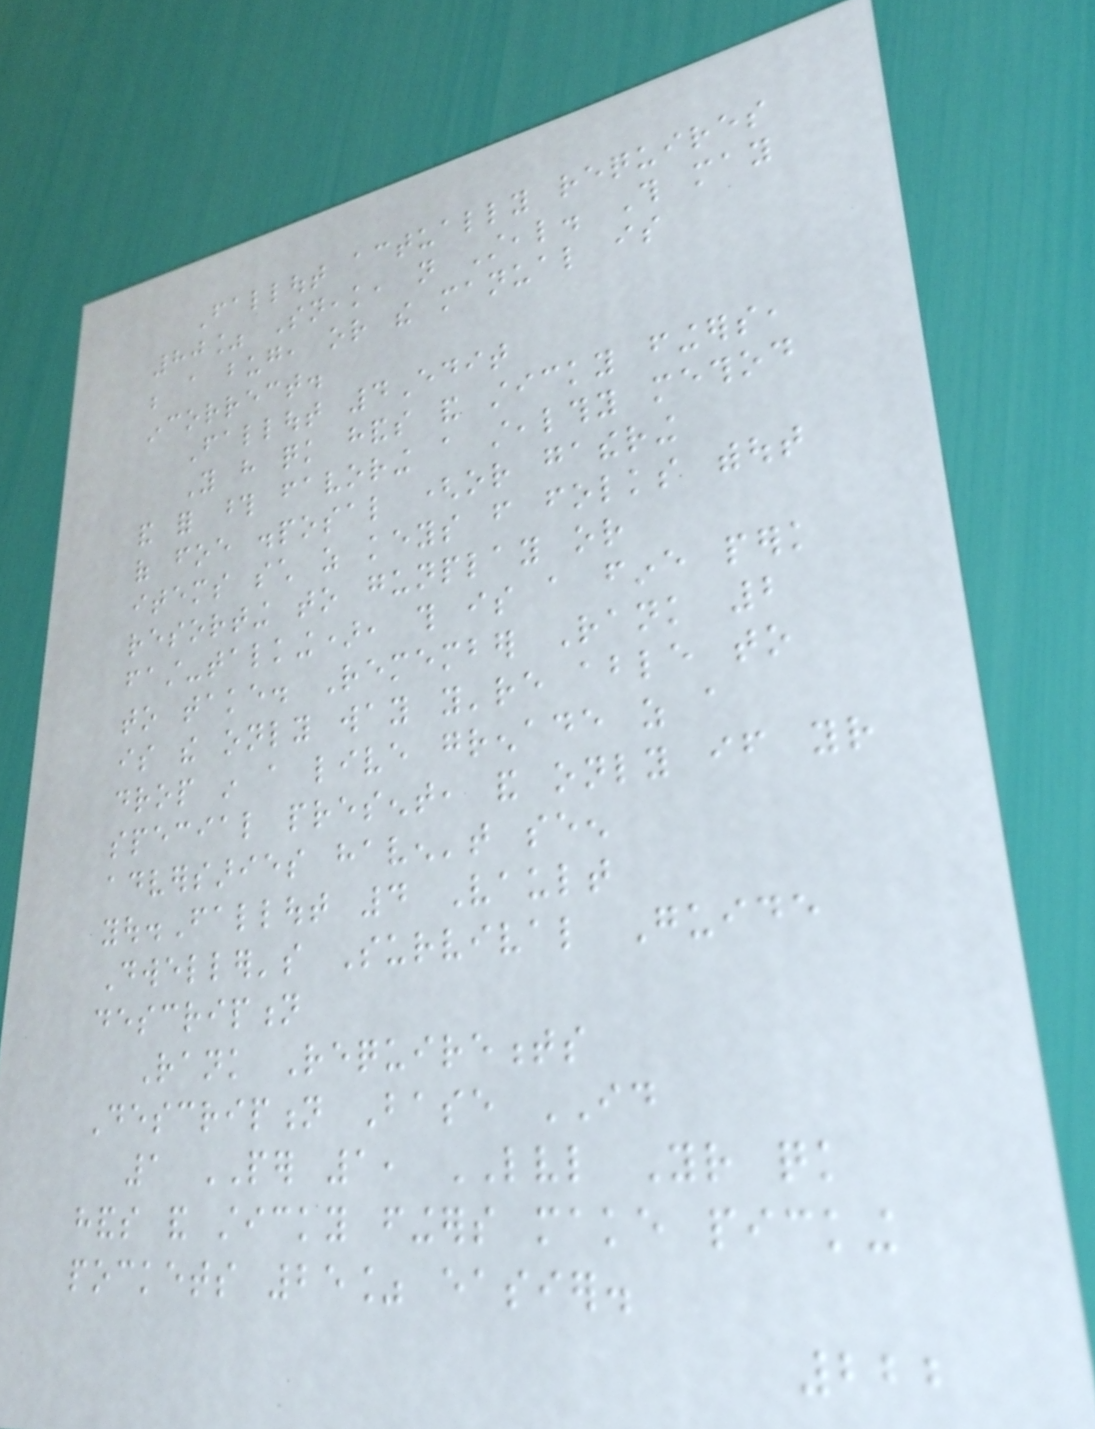Fallout actually requires
80% Sneak, not Steal. This may
be a bug, or the manual is
incorrect.
Fallout 4Edit
You have quick hands and sticky fingers,
and for those favoring a stealthy method
of foe disposal (or gathering
items such as keys from folks without
resorting to gunplay or
fast-talking), this is a fine perk
to take. Remember Rank 2
is the only way you're able to
drop in a live grenade as a
special present, and only if your
adversaries haven't seen
you.Fallout 4 Vault
Dweller's Survival Guide
description
Rank Requirements
Description Base ID
1 PER 1, LVL Your quick
hands and sticky fingers make picking
pockets 25% easier.
222
